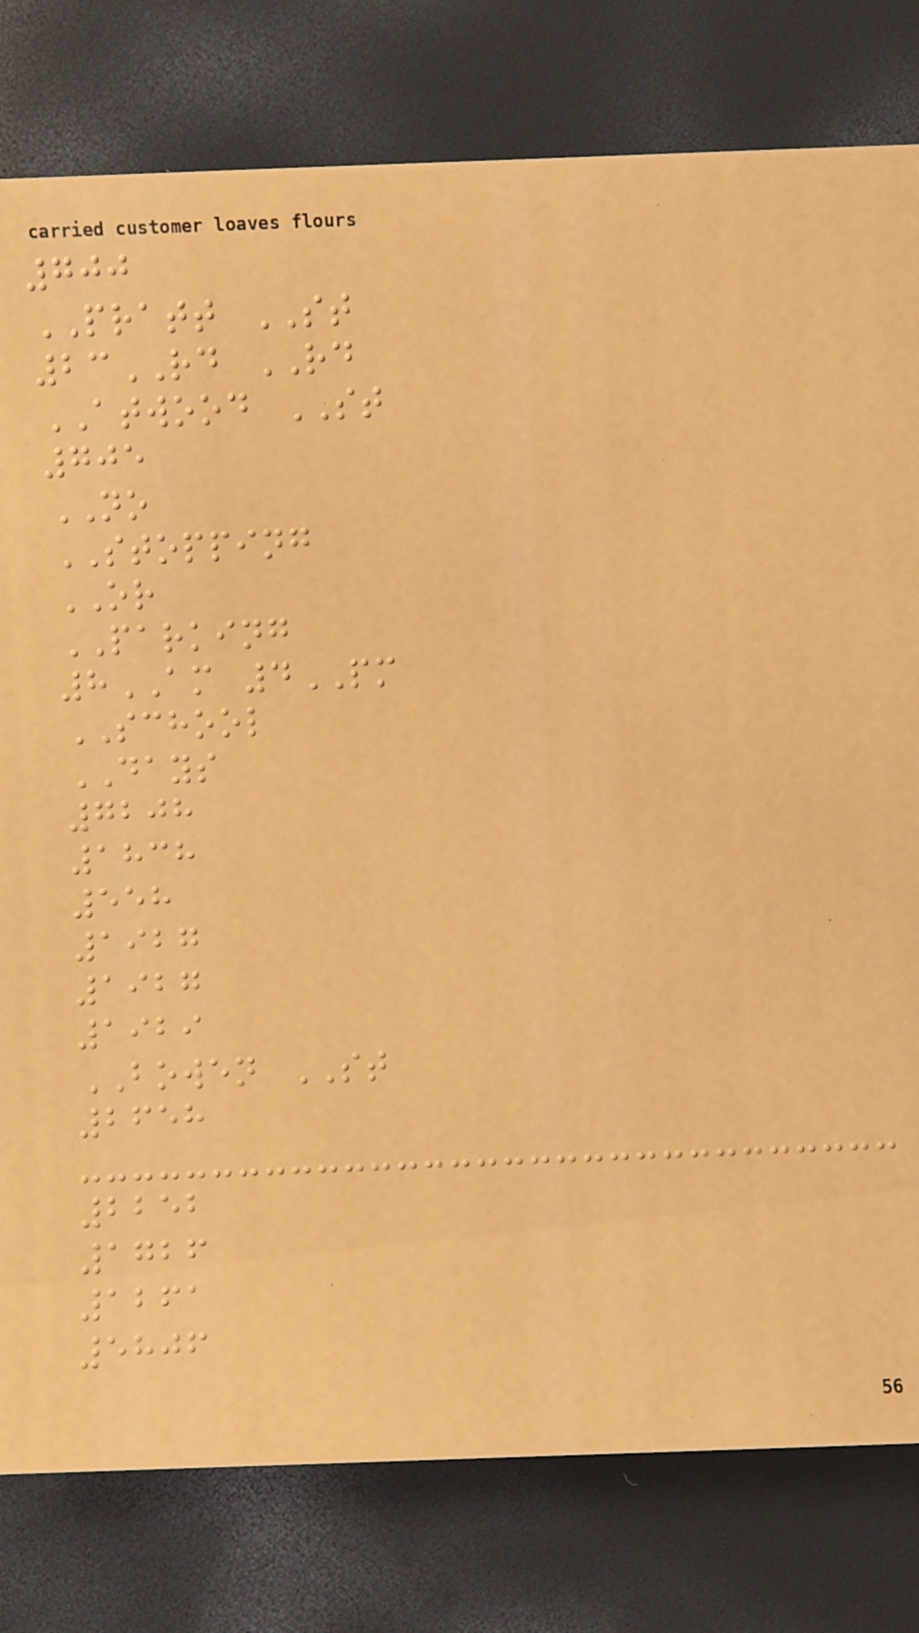700
PRATT ST
23RD RD
ATWOOD ST
705
NO
STOPPING
OR
PARKING
8AM 4PM
SCHOOL
DAYS
7208
1838
558
1927
1927
1929
BOWEN ST
2658
2252
1726
1261
5806
